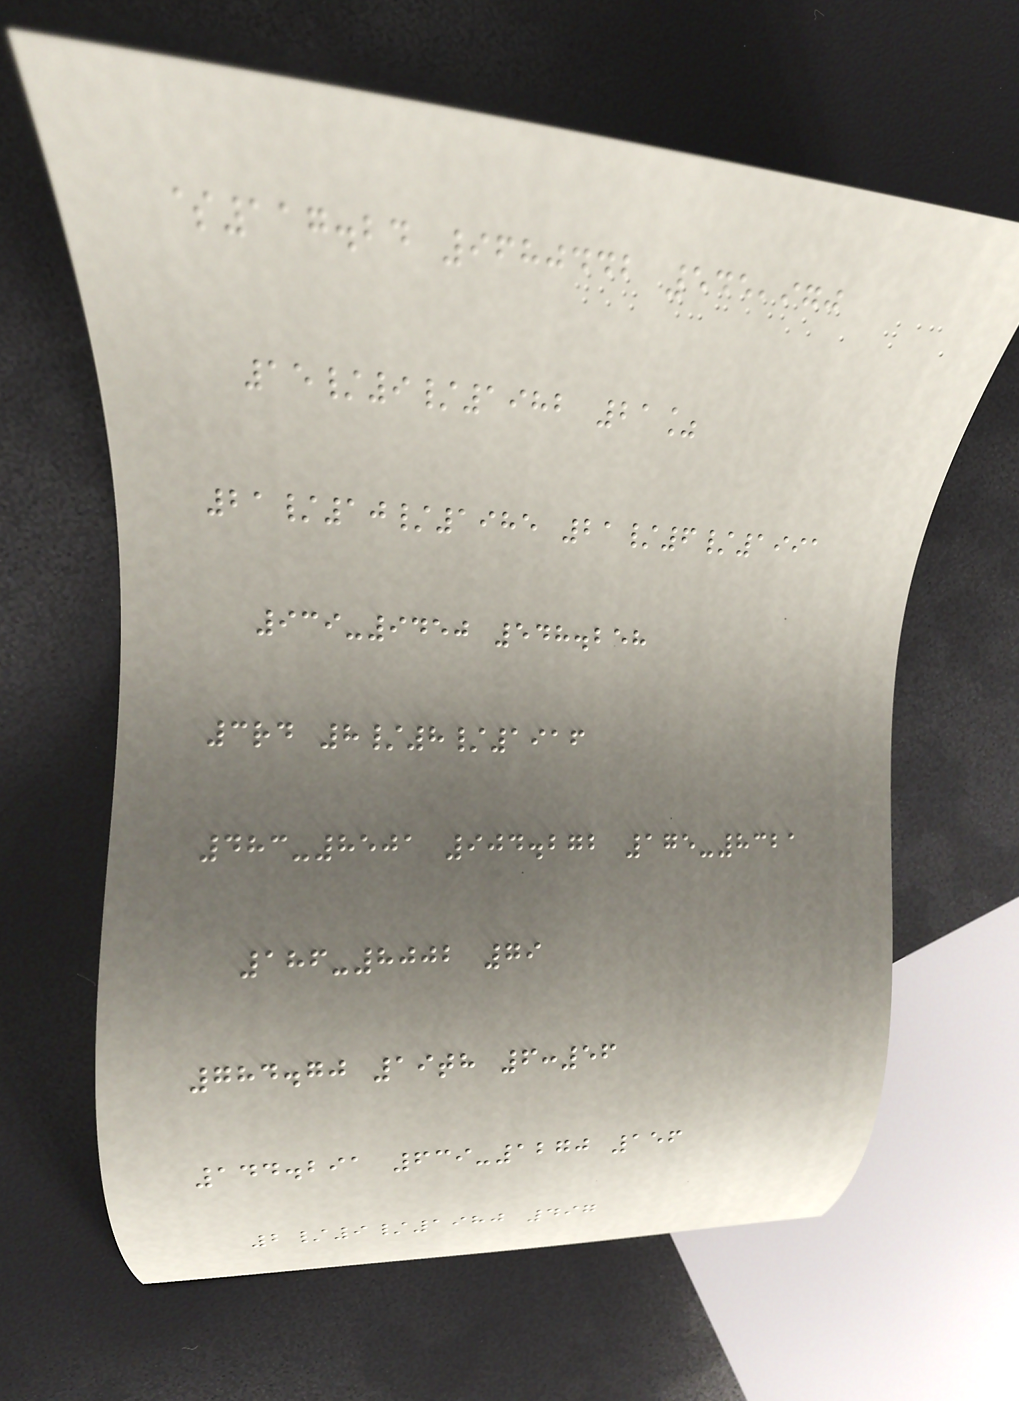$117.24 9680442 545,970
15/9/1982 21%
21/10/1985 21/6/1991
939-9450 548.258
3rd 8/8/1916
483-8501 904.272 175-8321
186-8002 79
784.70 19th 6:56
144.291 639-1270 156
2/9/1980 497
